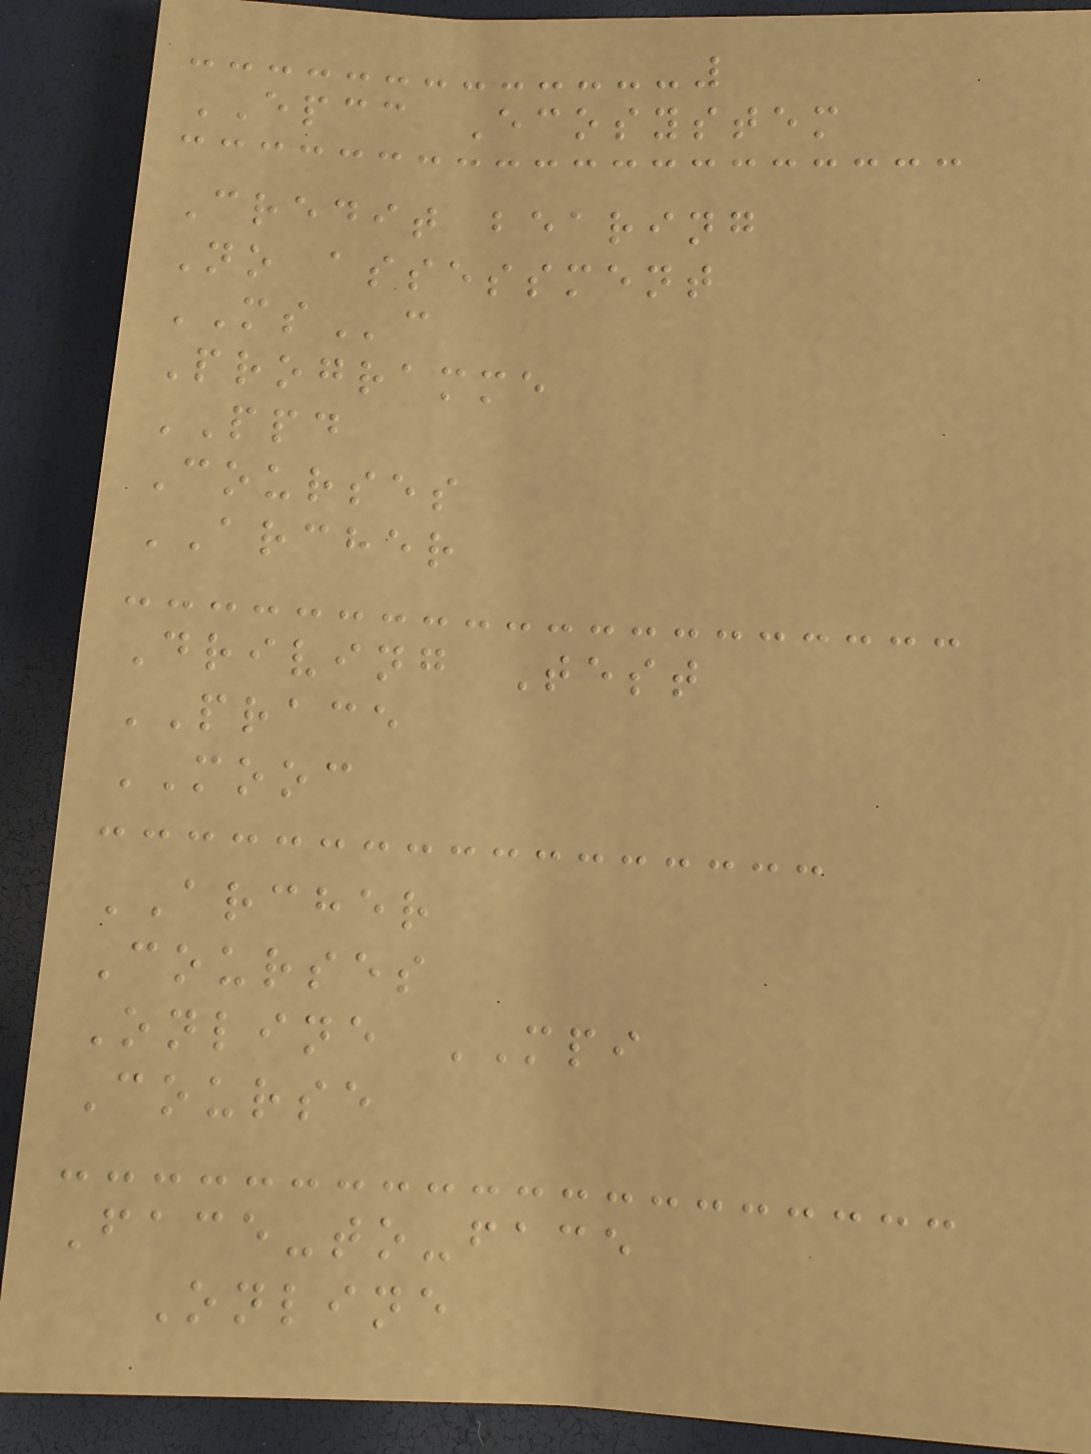EPCC Ecosystem
Credit bearing
No assessment
MSc
Programme
PPD
Courses
ARCHER
Driving Test
PRACE
MOOC
ARCHER
Courses
Online MPI
Course
Face-to-face
Online
